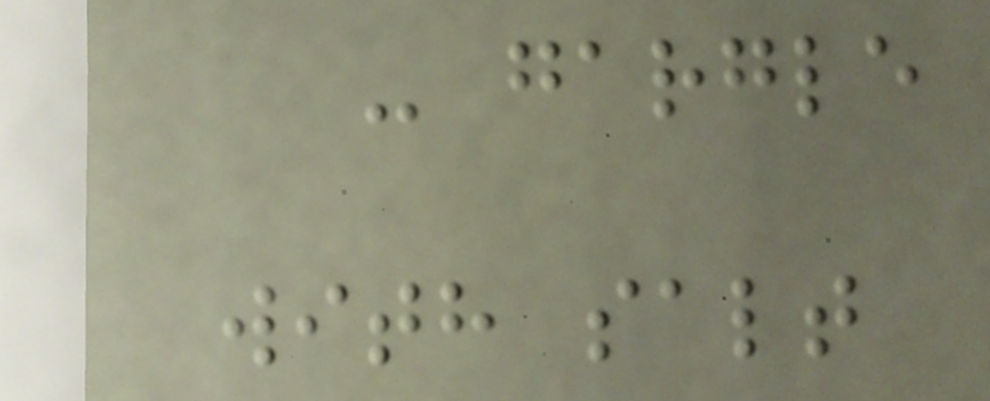- gargle
with salt
